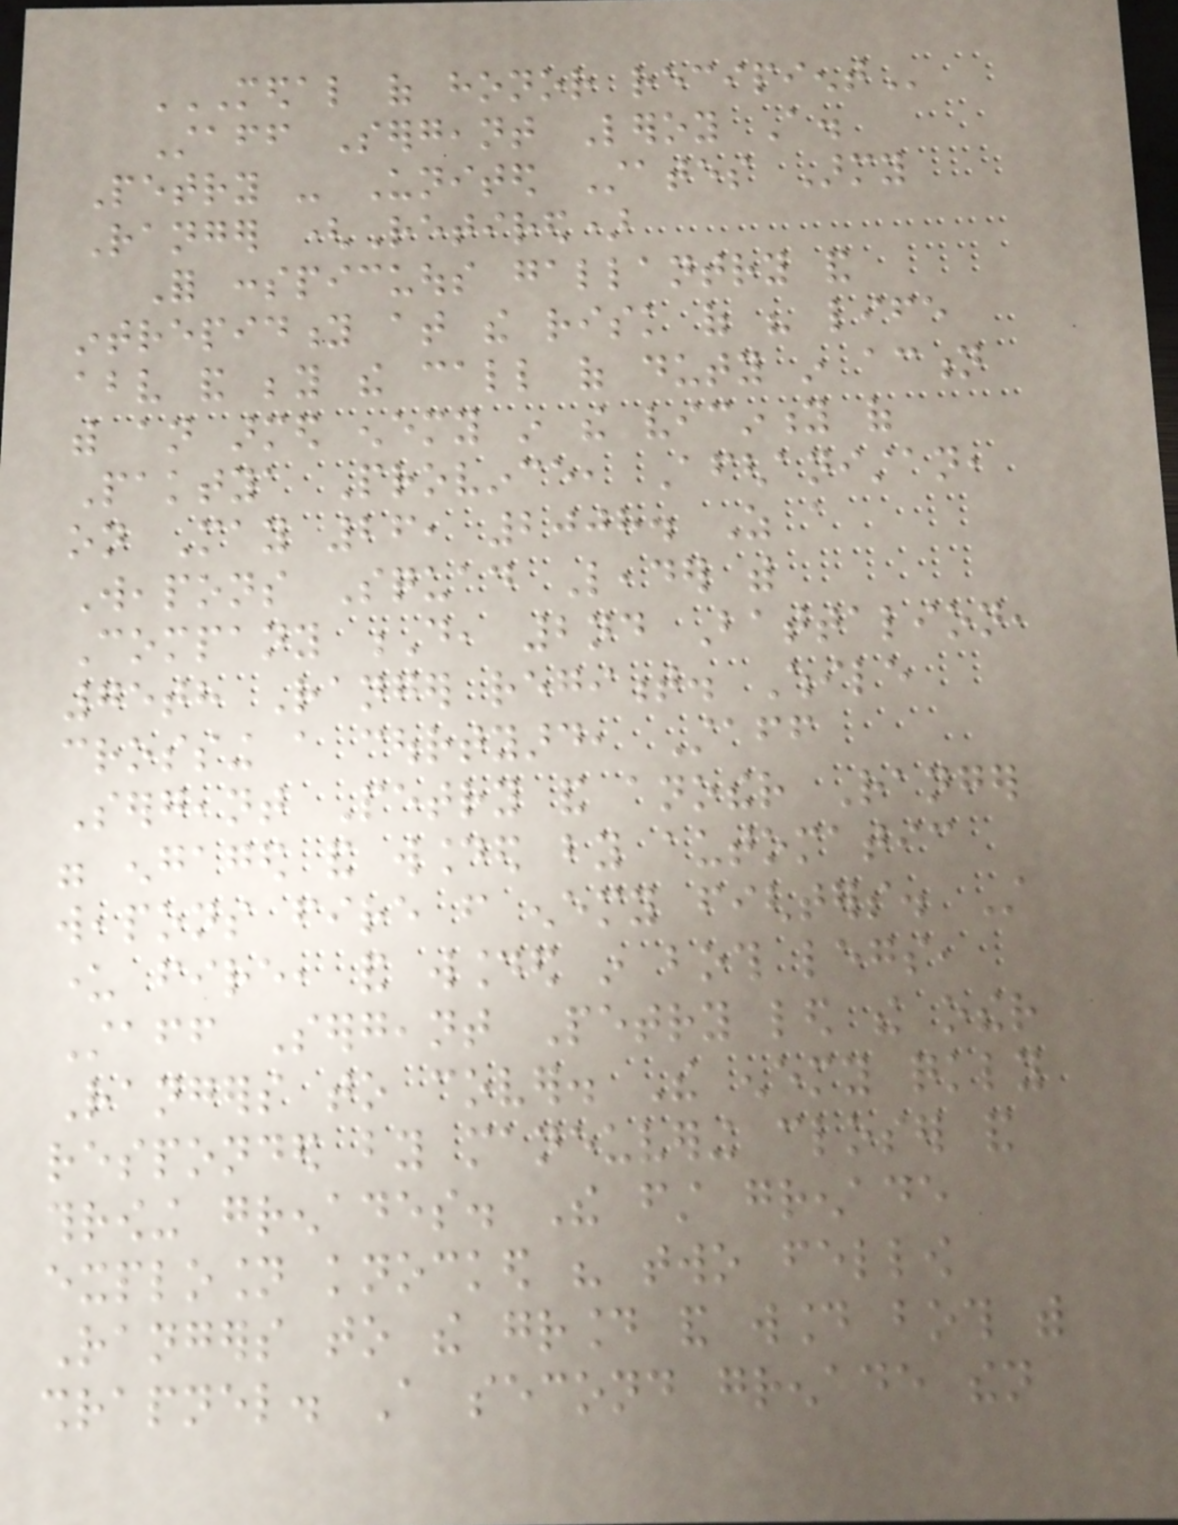MEDAL OF HONOR RECIPIENT
Staff Sergeant Leroy A.
Petry - United States Army
Ranger (Retired)
For conspicuous gallantry and
intrepidity at the risk of his life
above and beyond the call of duty in action
with an armed enemy in the vicinity of
Paktya Province, Afghanistan,
on May 26, 2008. As a
Weapons Squad Leader with
Company D, 2nd Battalion,
75th Ranger regiment. While
crossing a courtyard, Staff
Sergeant Petry and another Ranger
were engaged and wounded by automatic
weapons fire from enemy fighters. Still
under fire, and wounded in both legs,
Staff Sergeant Petry led the other
Rangers to cover. The enemy quickly
responded by maneuvering closer and
throwing grenades. The first grenade
explosion knocked his two fellow
Rangers to the ground and wound both with
shrapnel. A second grenade then
